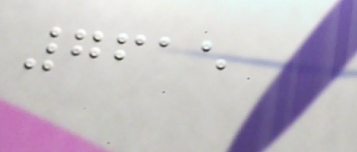7615
